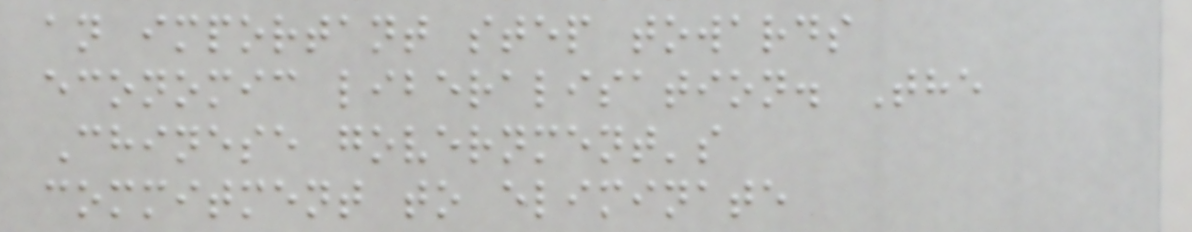an important step towards
economic liberalisation. The
Chinese government's
commitment to eliminate
